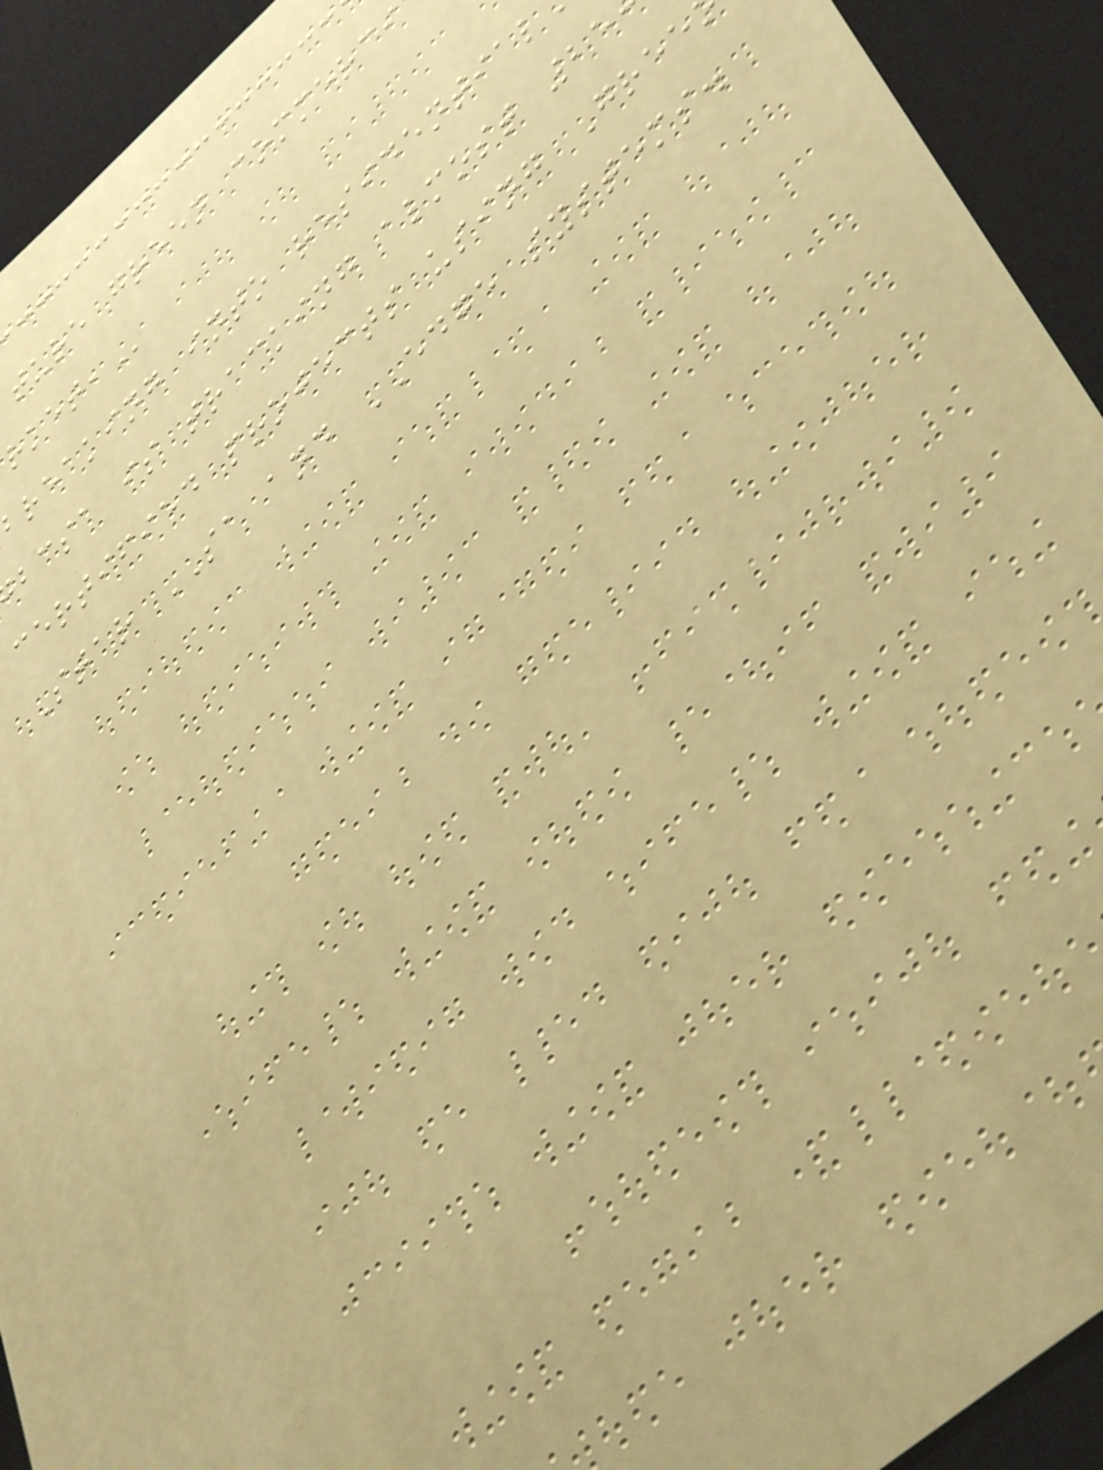ture green
reaking into
bcsa is tracking almost 25
certified projects using Gree
Star SA and EDGE systems.
